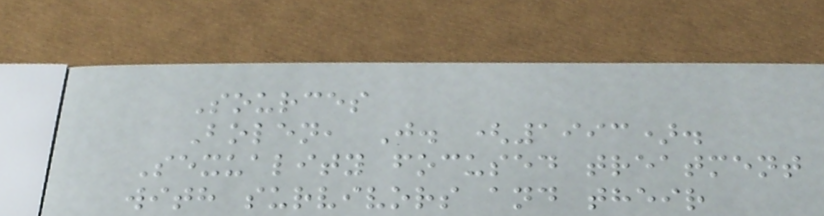Sources
Bolen, J. (1993).
Sexuality focused treatment
with survivors and their
